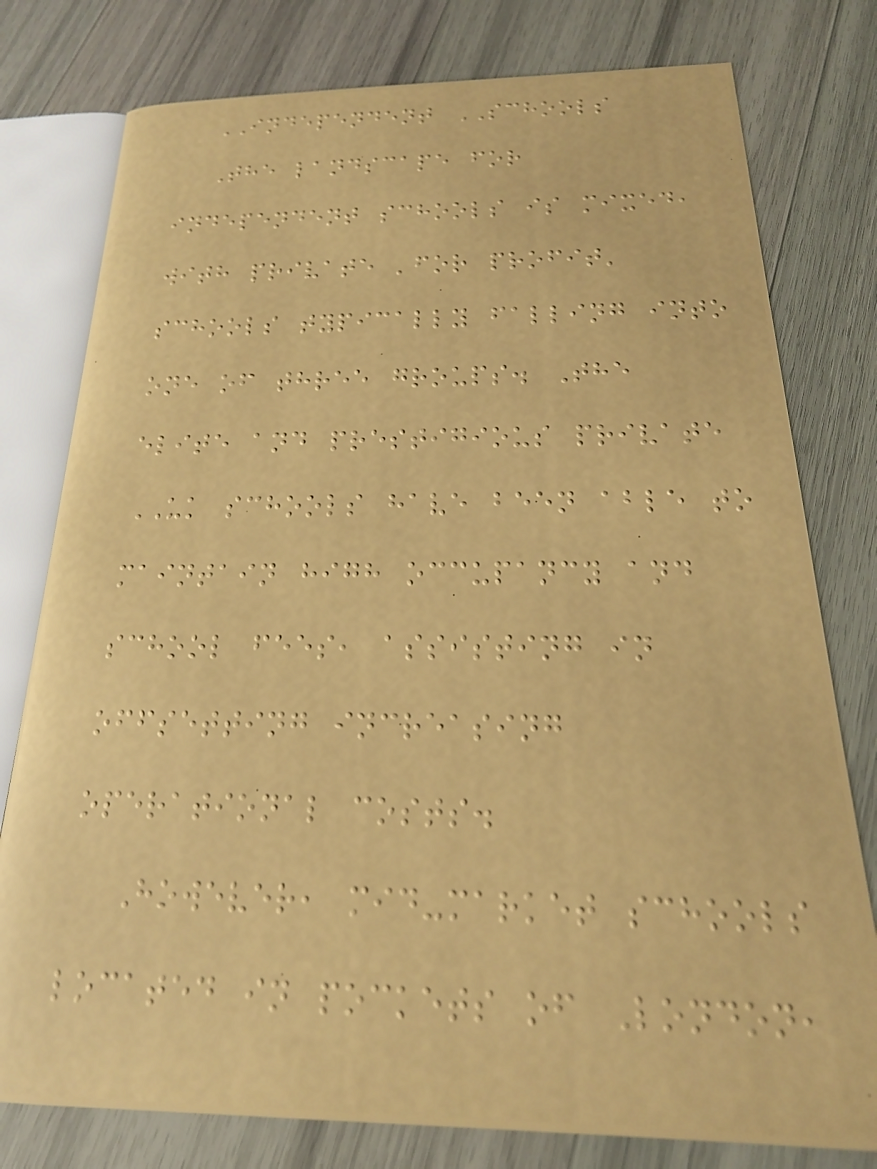INDEPENDENT SCHOOLS
The landscape for
independent schools is mixed,
with private 'for profit'
schools typically falling into
one of three groups. The
elite and prestigious private
UK schools have been able to
maintain high occupancy and
school fees, assisting in
offsetting increasing
operational costs.
However, mid-market schools
located in pockets of London,
